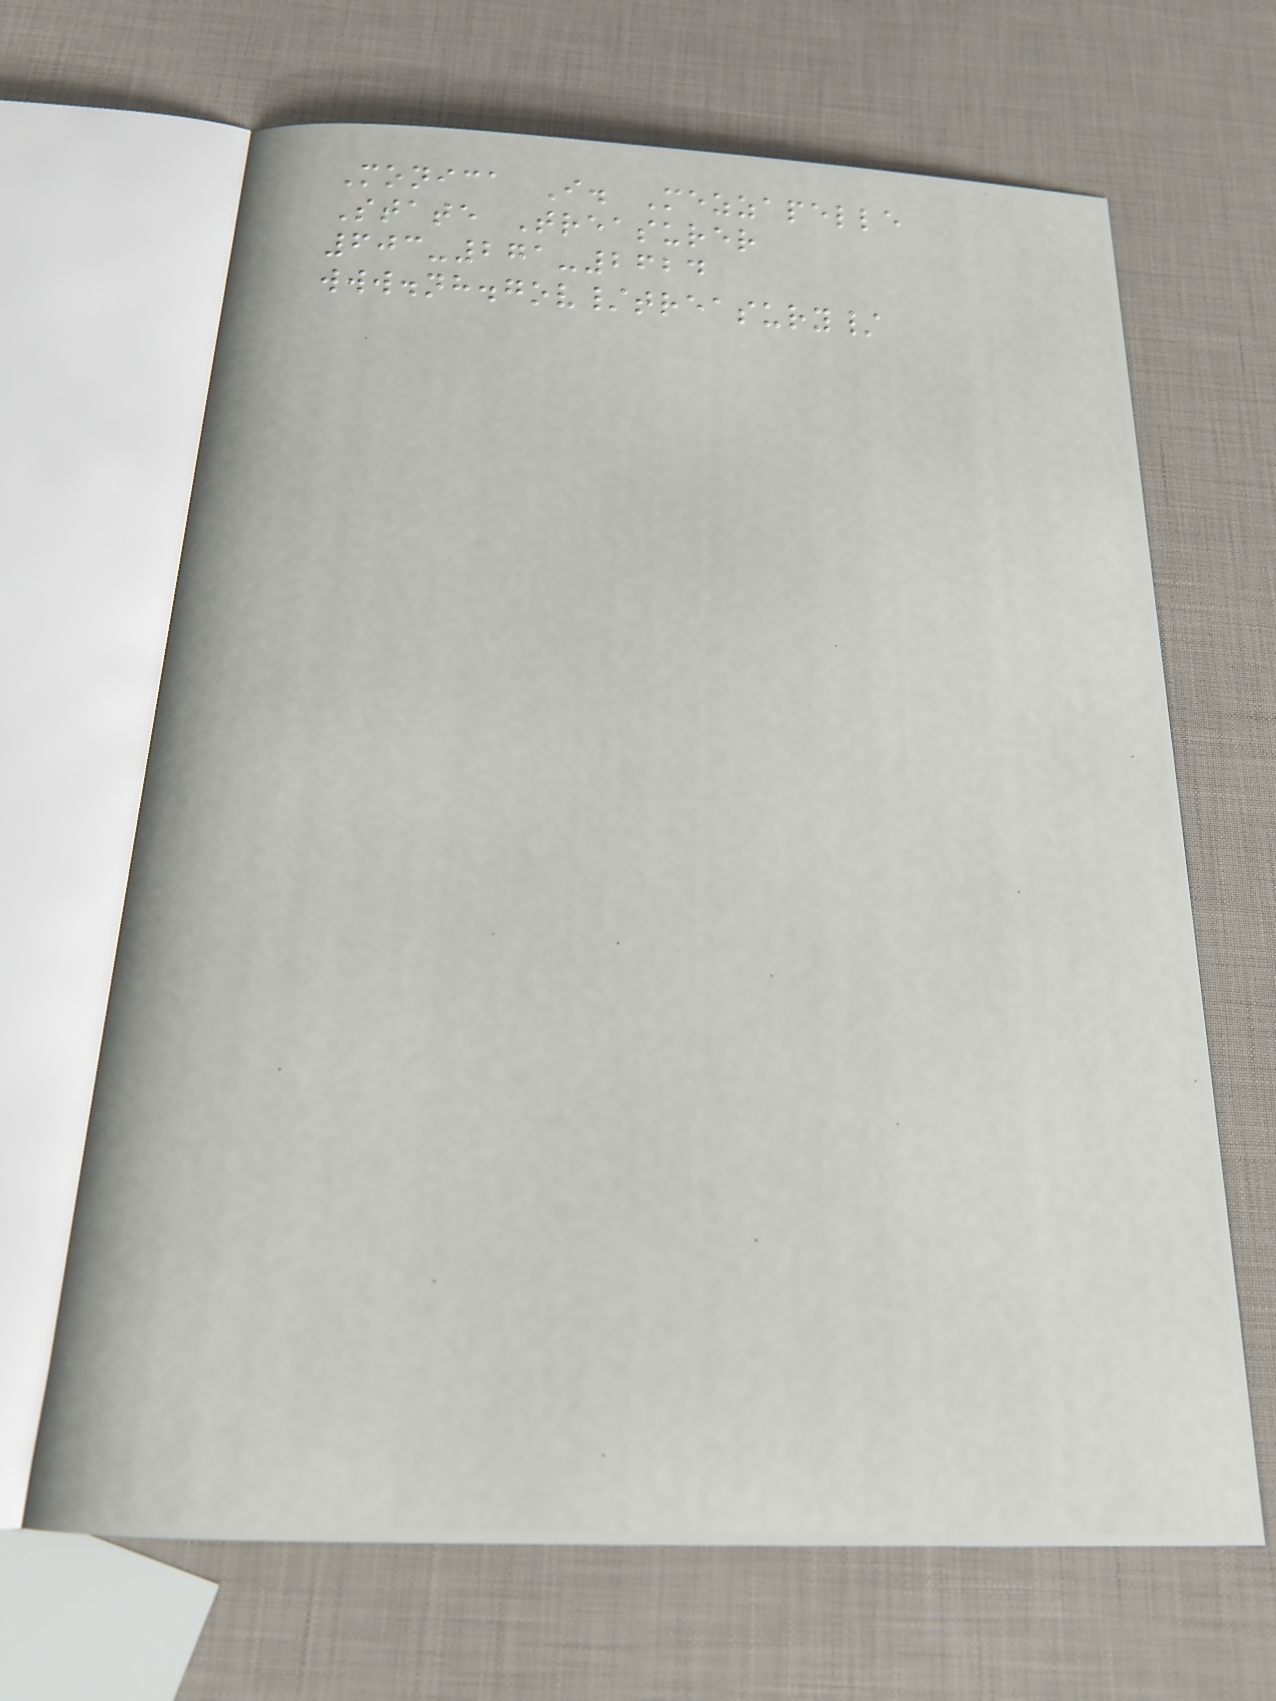Monica I. Mezzapelle
State Treasurer
603-271-2624
www.nh.gov/treasury/
